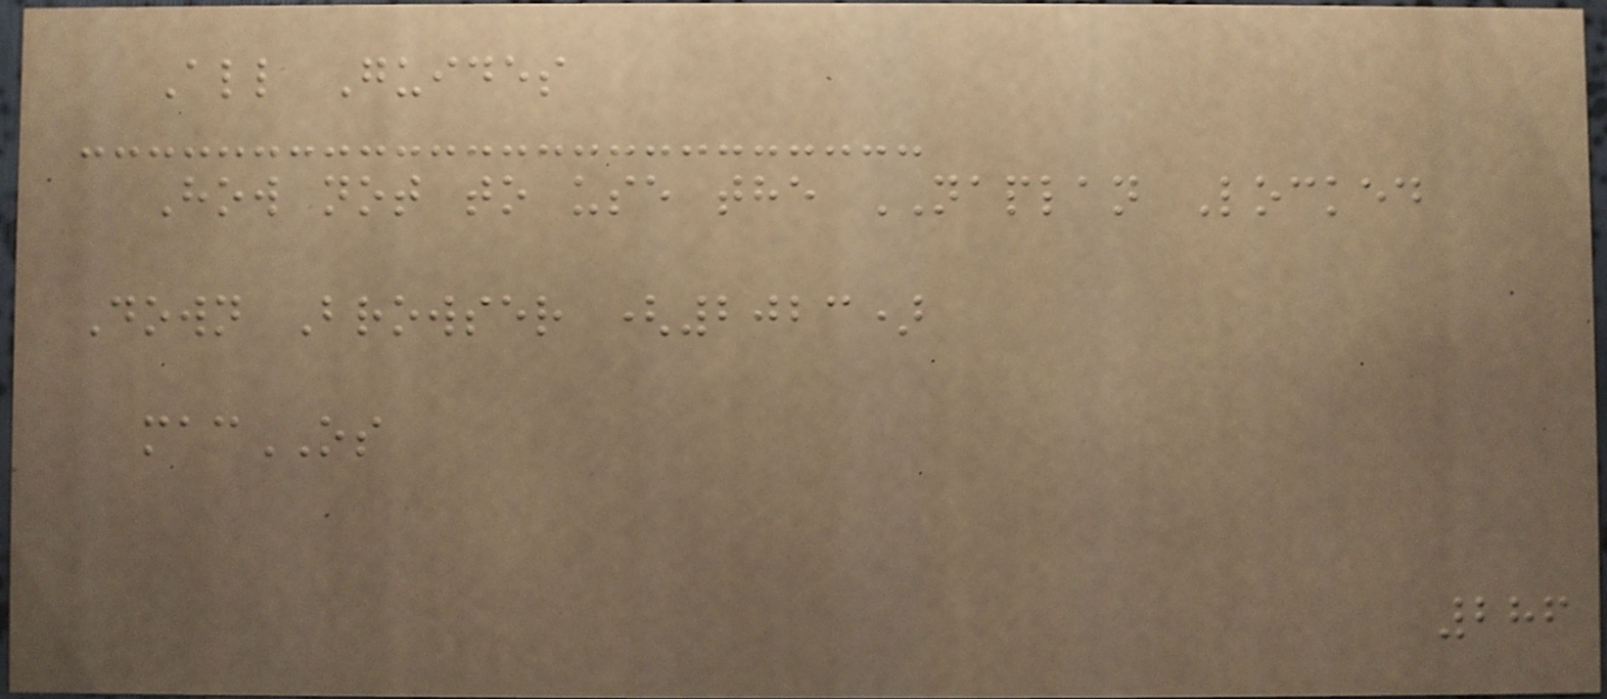All Guides
How not to use the NAPLAN Locked
Down Browser (2023)
macOS
286
